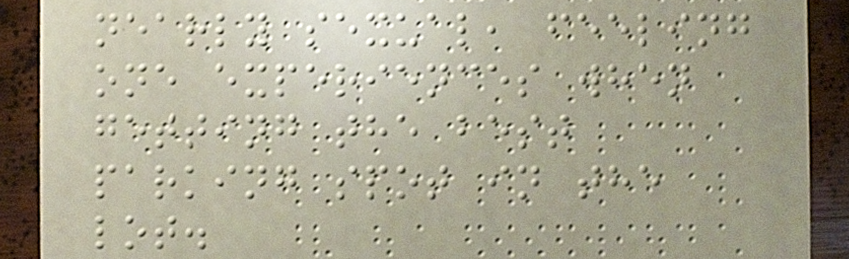nearly sexual, feeling
one experiences when
getting the best
parking spot in the
lot.
